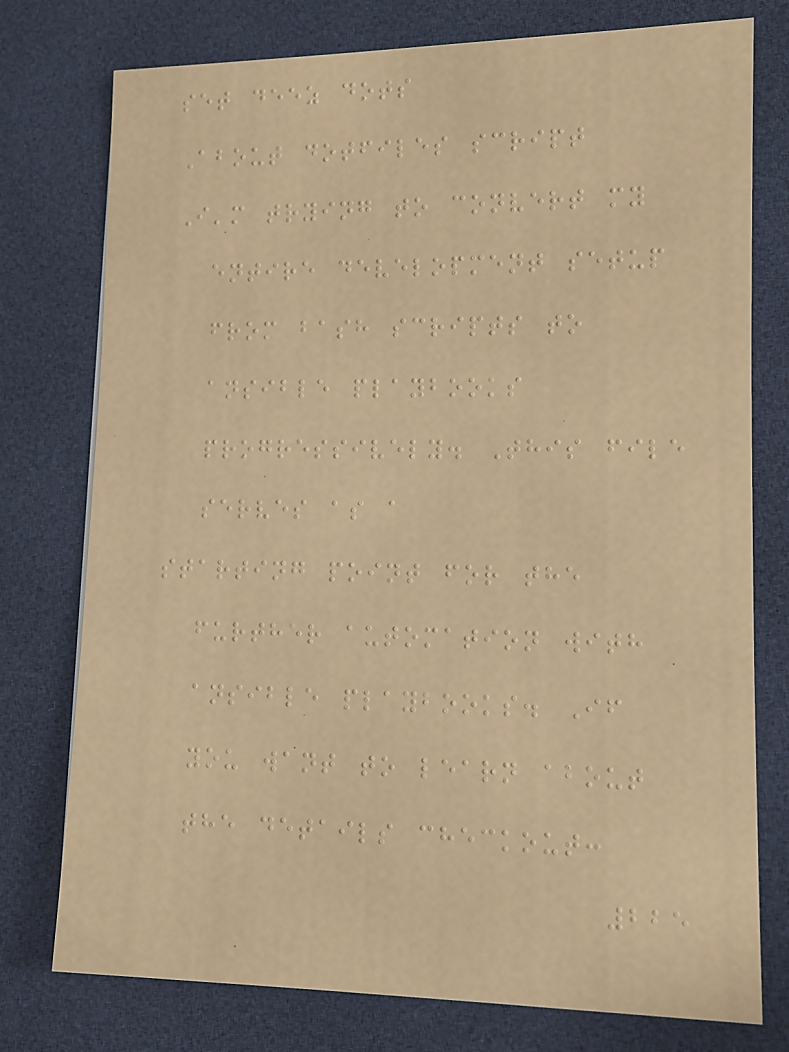set deez dots
About dotfiles script
I'm trying to convert my
entire development setup
from bash scripts to
ansible playbooks
progressively. This file
serves as a
starting point for the
further automation with
ansible playbooks. If
you want to learn about
the details checkout:
225
